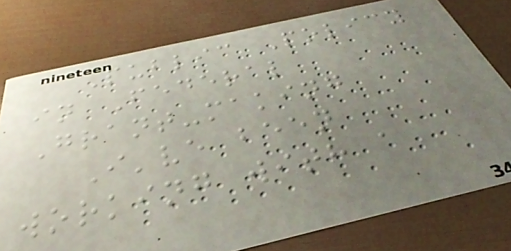Public Policy
in Federal
Grant-making
I've been
working with a
